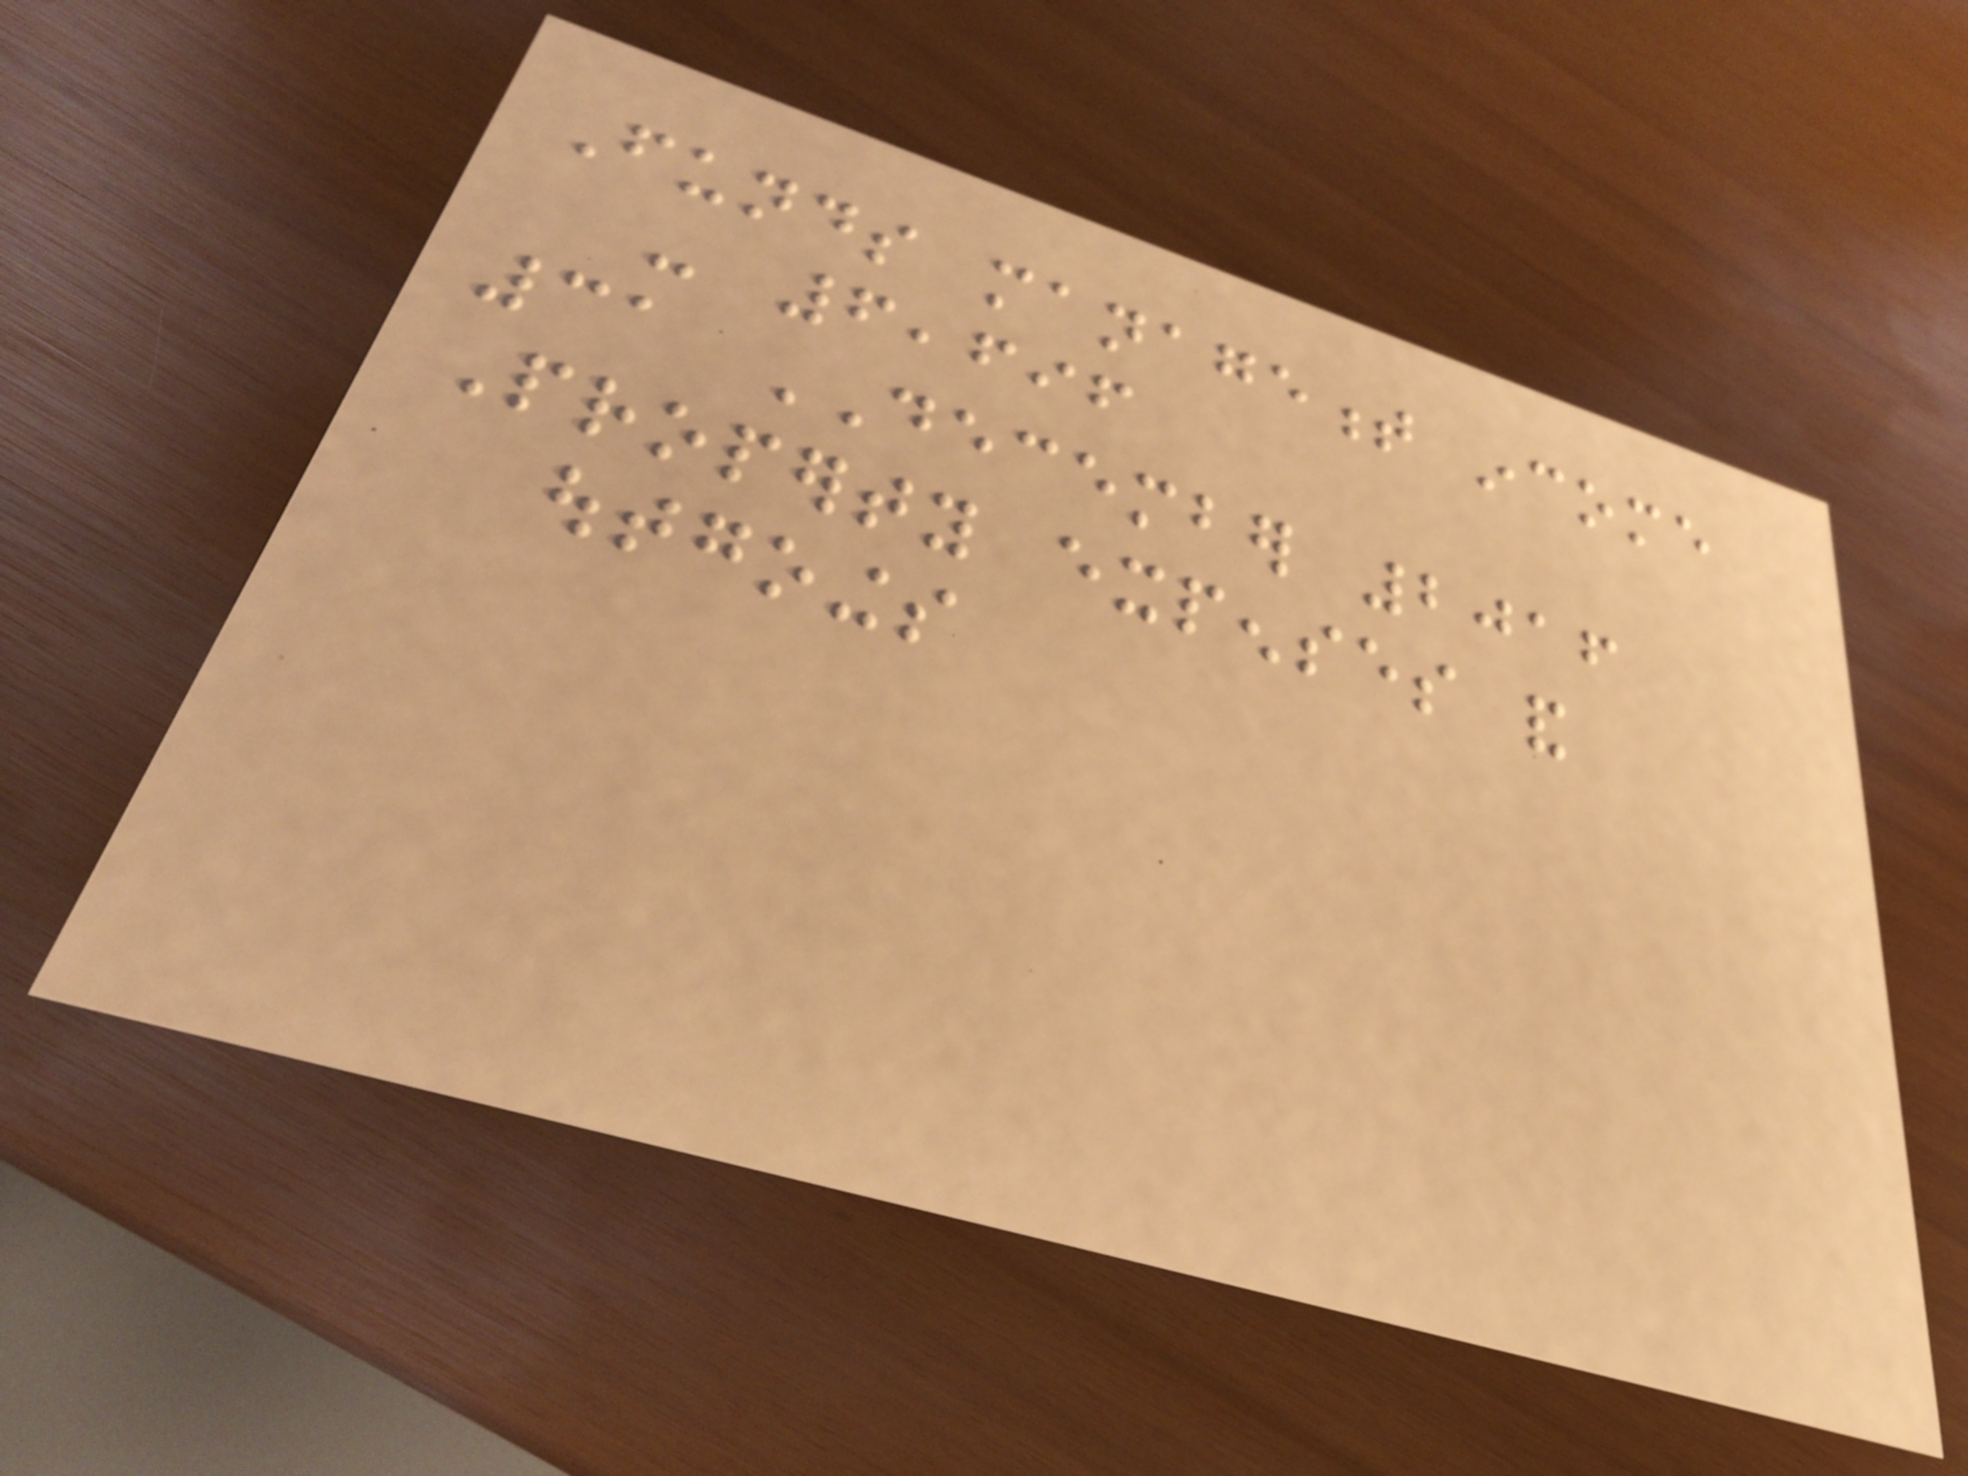Funds management income
- 6,696
31 DECEMBER 2016
Property expenses and
outgoings
